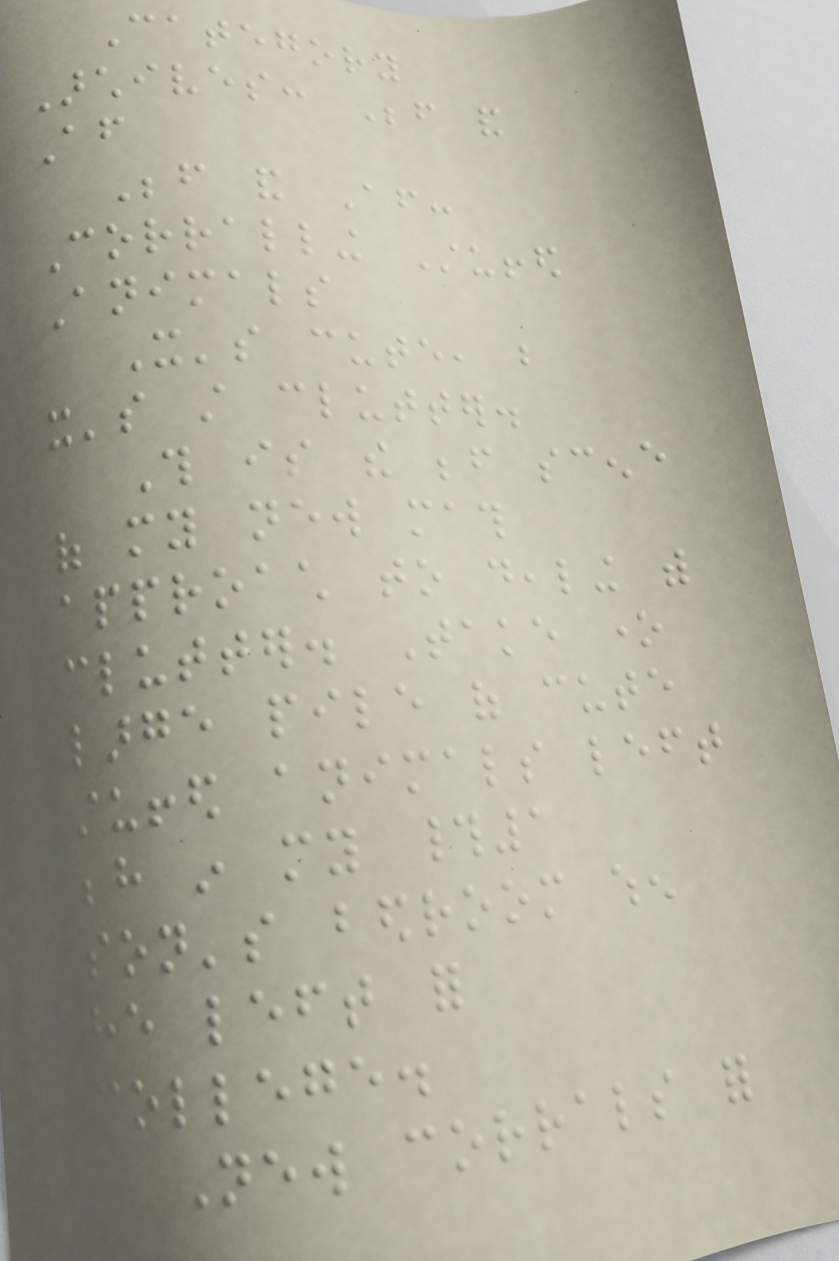Category
Archives: Before and
After
Before and After:
Corralling Stuffed
Animals
It's cute, but
it's still clutter.
This is the before scene
of my new math
approach to dealing with
clutter. Take one
large pile of cute
stuffed animals left
behind in my #1
son's bedroom when
he left for
college.
New corrals for
